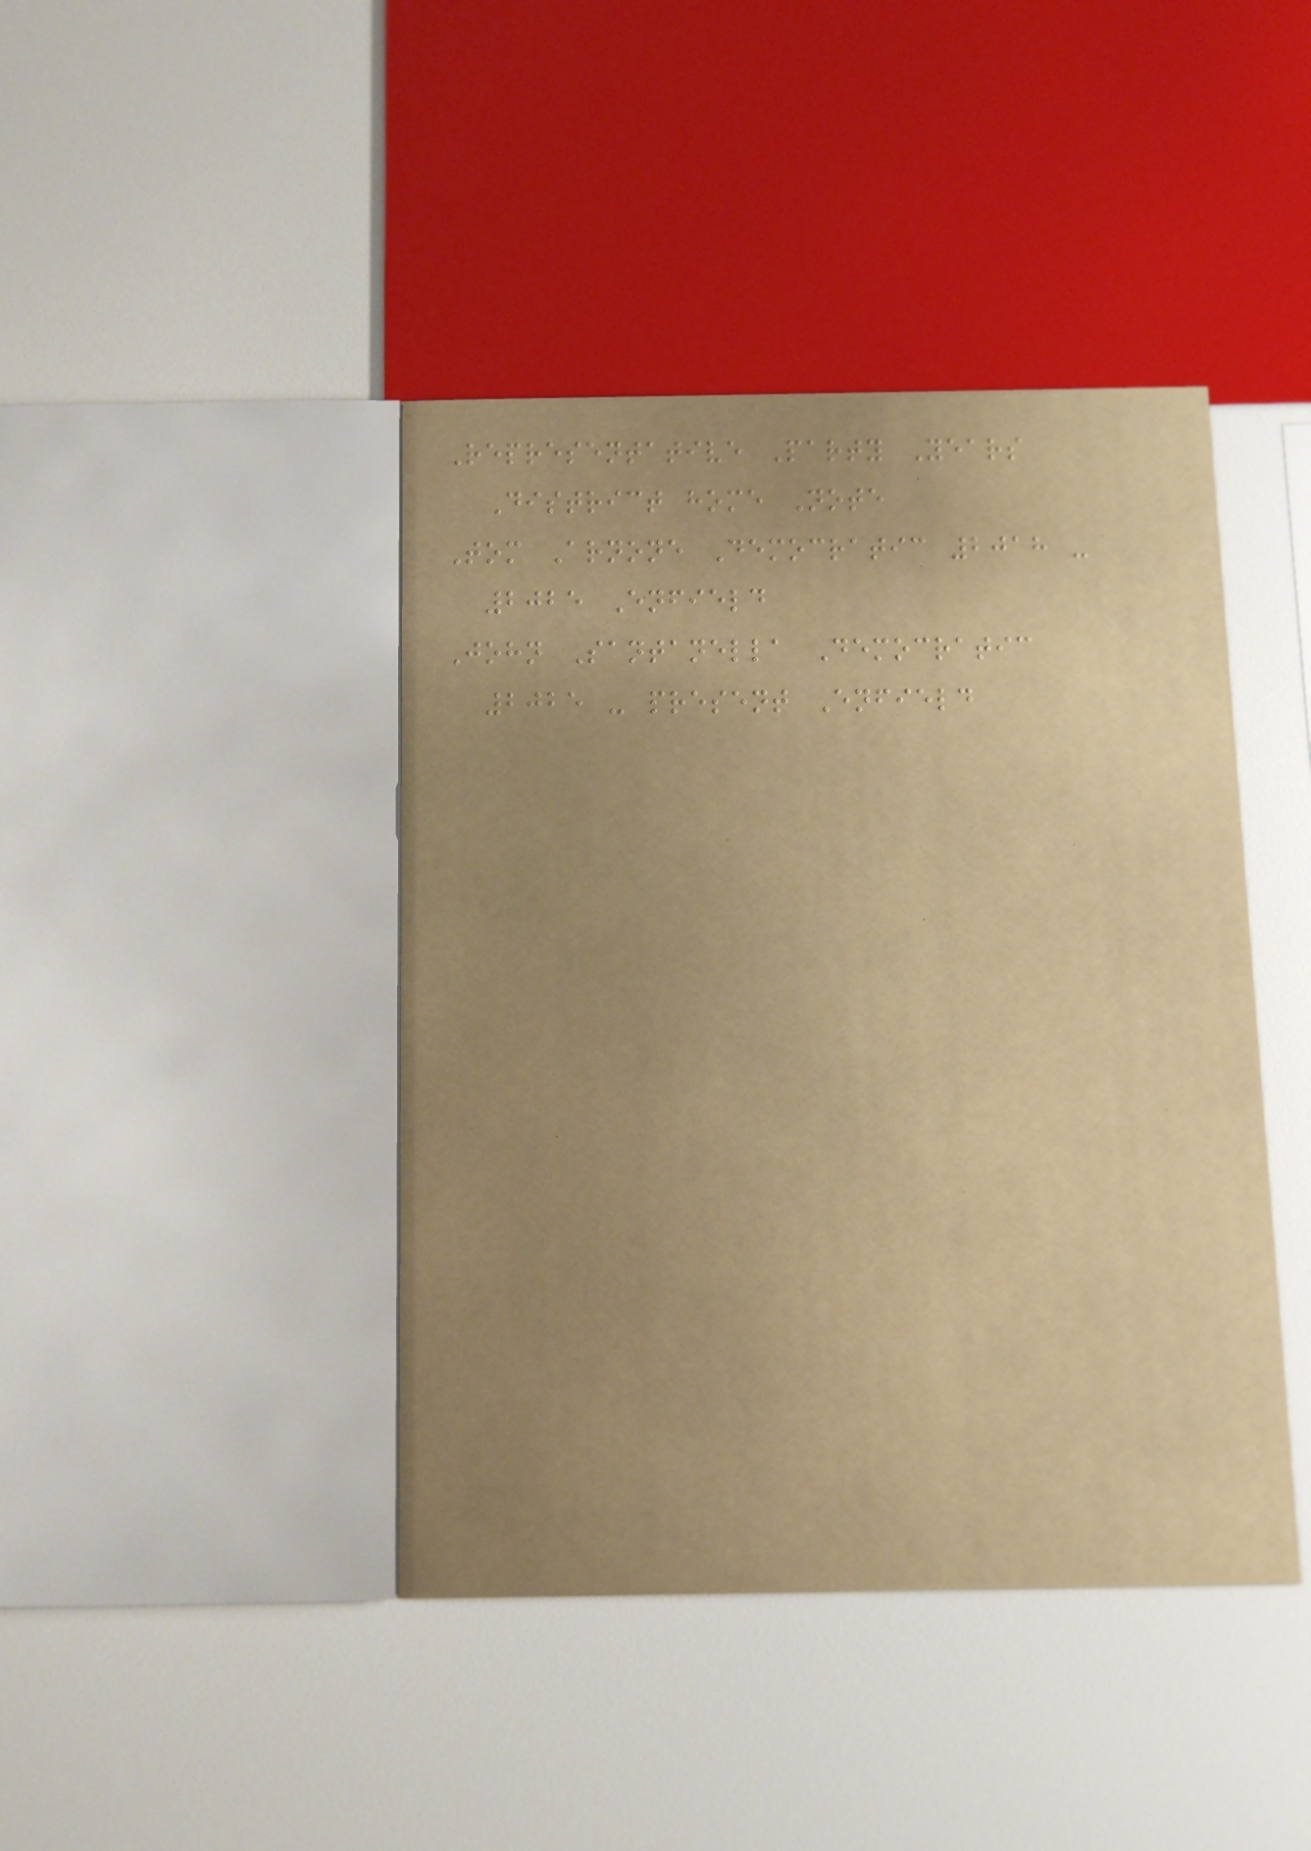Representative Party Years
District home Note
Tom Arnone Democratic 2018 -
2025 Enfield
John Santanella Democratic
2025 - present Enfield
